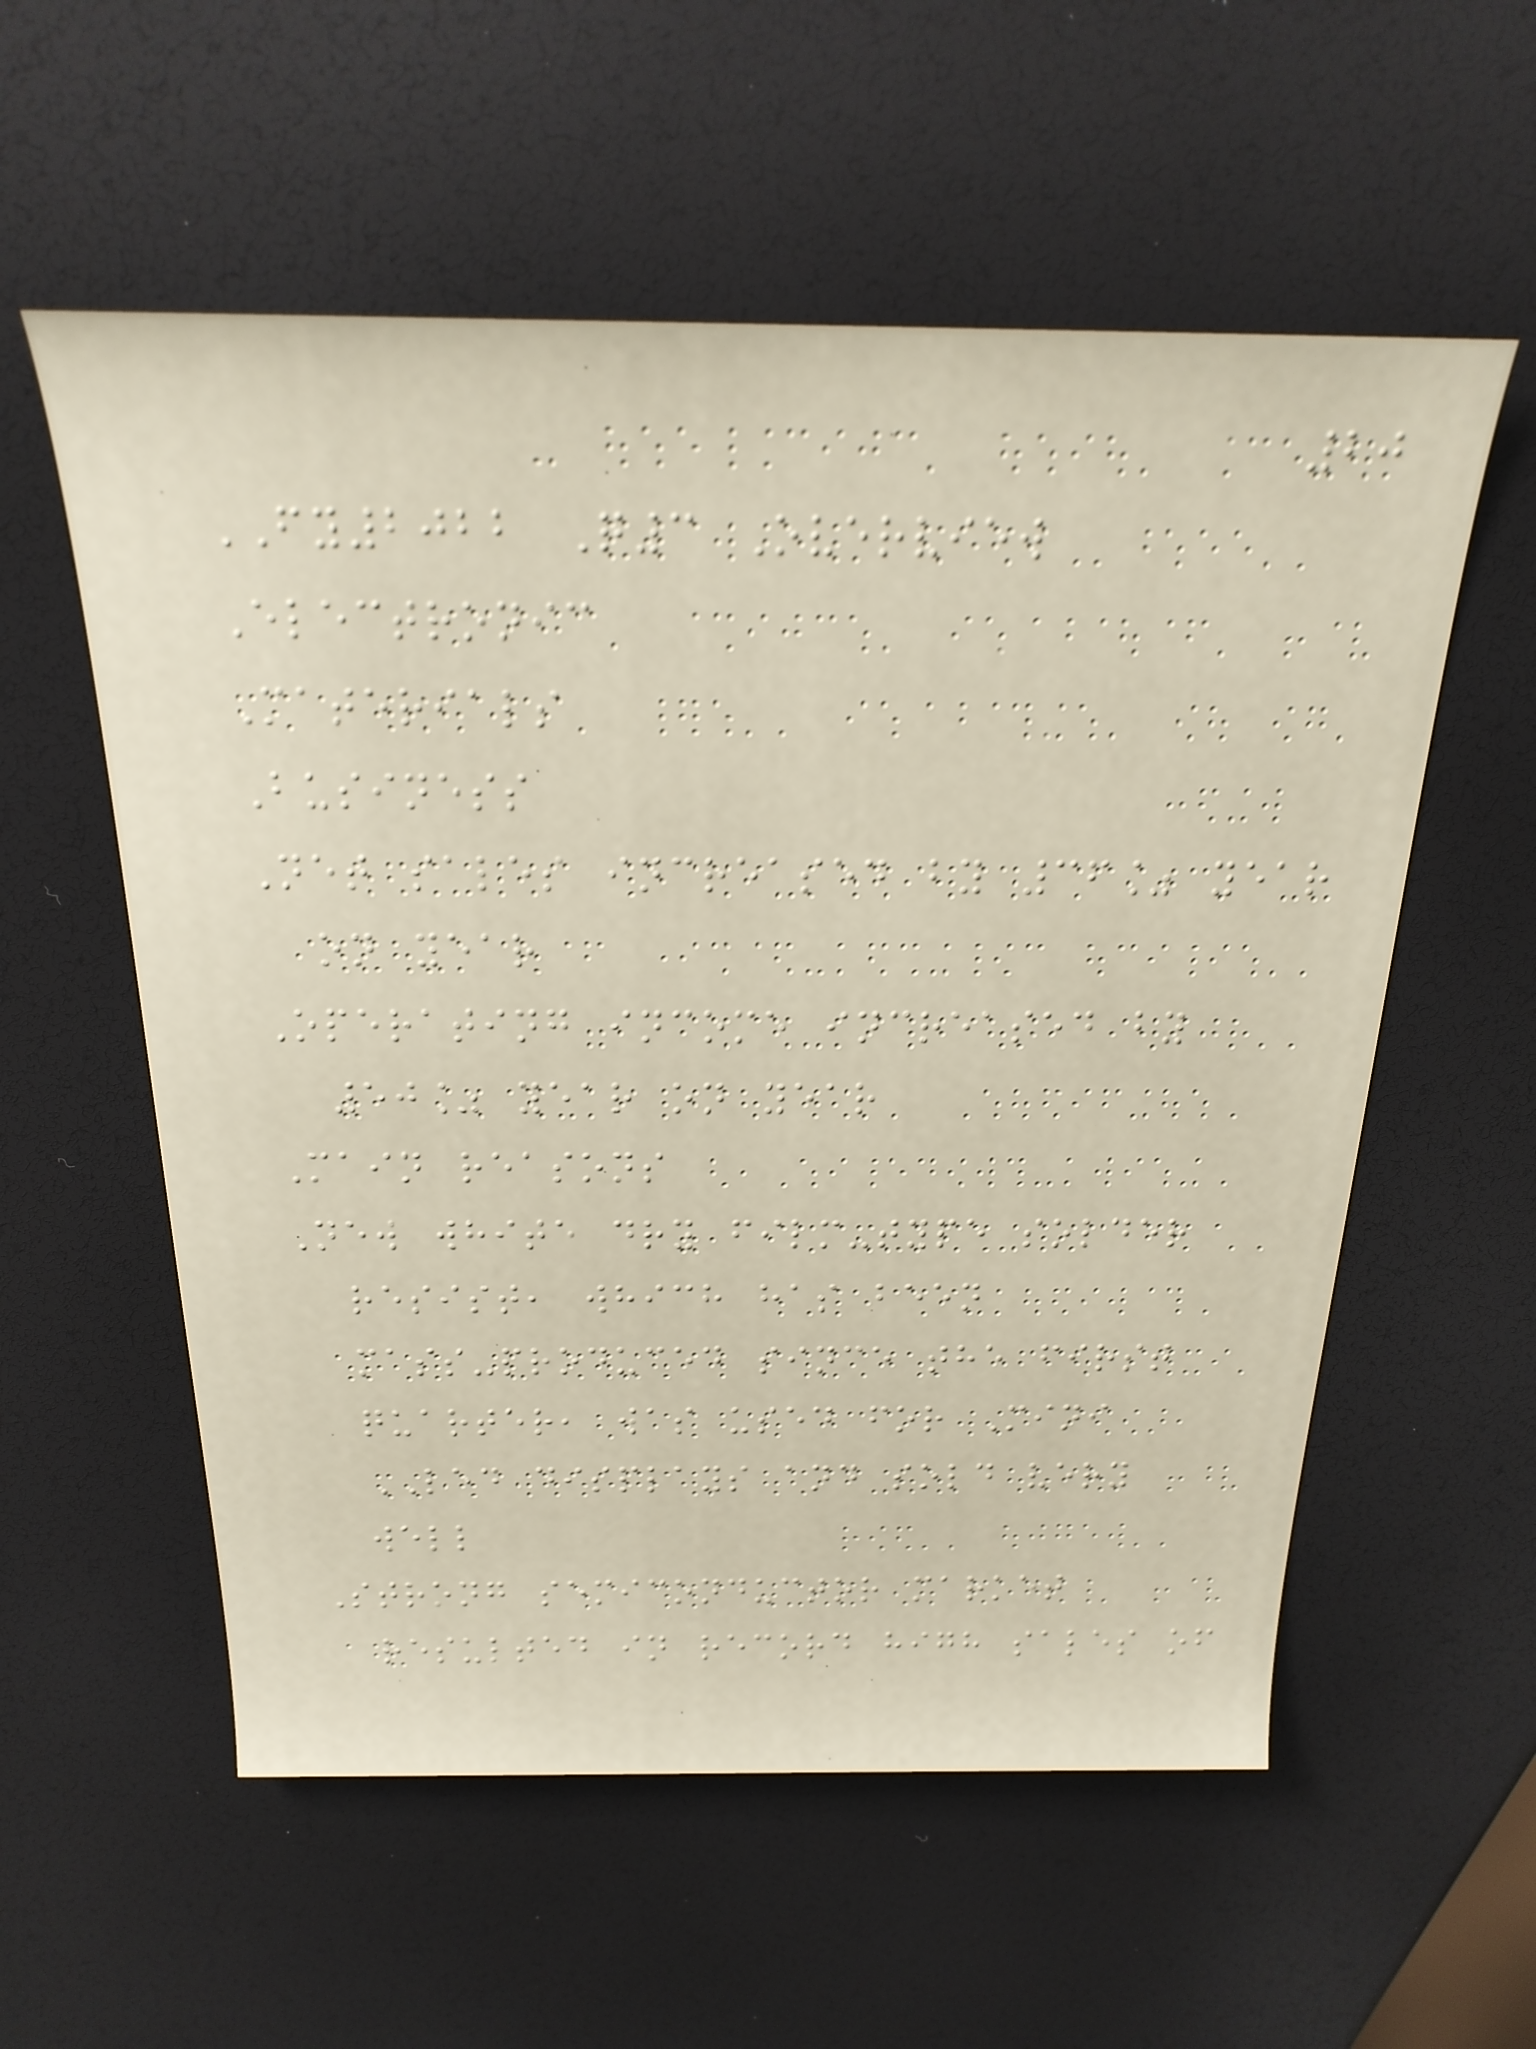20
FY2022 Q3 Overview
Electronic
Materials
Business
Net sales increased by 36% year
on year
Operating income increased by
50% year on year
Main reasons
New white dry film-type solder
resist, which has been
mass-produced since the first
quarter, was used for Mini
LED displays and sold very
well
Strong semiconductor market
resulted in record high sales of
